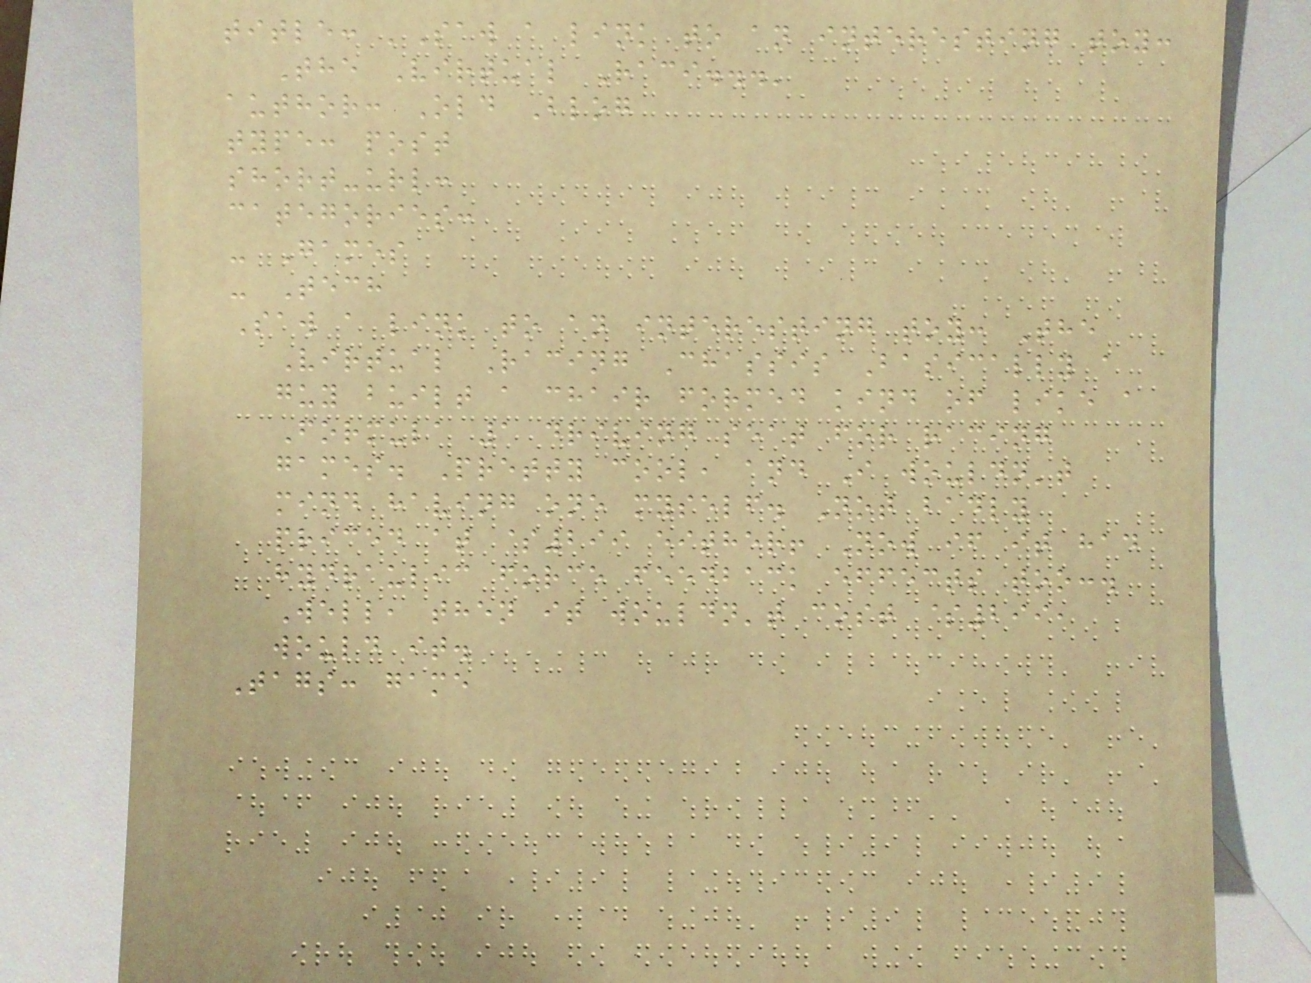title: 'Saw a link to an interesting toy:
The Virtual Raci...'
author: Old Blog
type: post
short-url:
categories:
- Games
- Tech
Saw a link to an interesting toy: The
Virtual Racing Chassis Basically a
guy built a chair formed kind of like a
Formula 1 driving seat for racing
games. Pretty cool, and I wouldn't
mind having one myself. Not badly
priced at $299 either! Now if it had
hydraulic force feedback effects too:.
Well, then it wouldn't cost $299,
would it.
Tags: game
